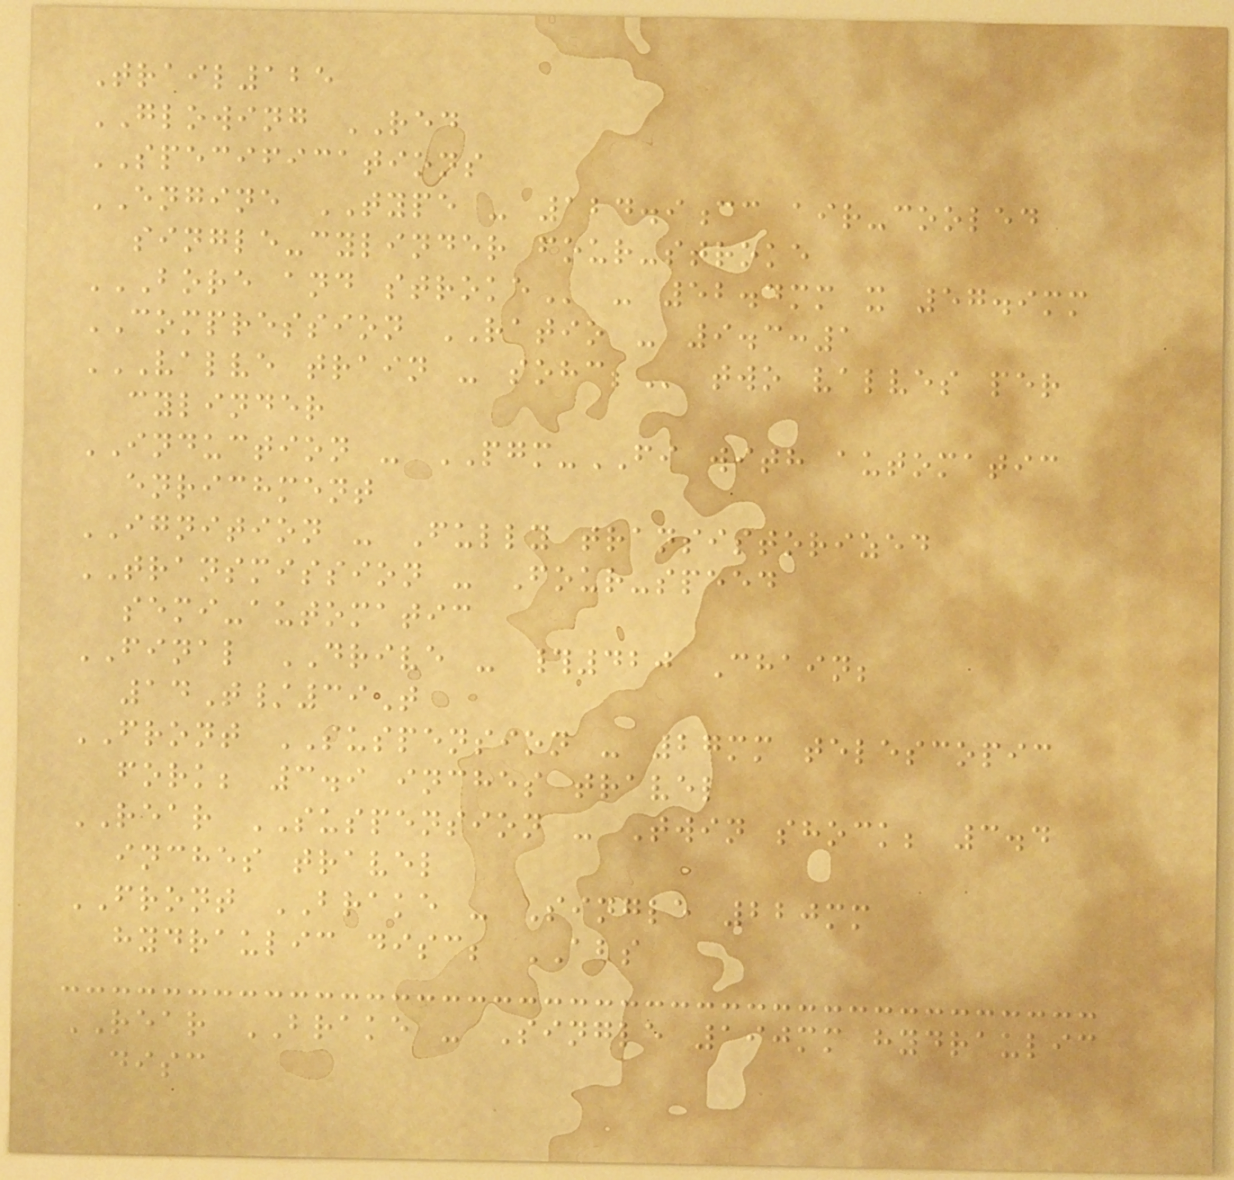Trail125
GLOWING RED
SPECIFICATIONS
ENGINE TYPE - 124.9cc air-cooled
single-cylinder four-stroke
BORE AND STROKE - 52.4mm x 57.9mm
COMPRESSION RATIO - 9.3:1
VALVE TRAIN - SOHC; two valves per
cylinder
INDUCTION - PGM-FI with automatic
enrichment
IGNITION - Fully transistorized
TRANSMISSION - Four-speed
semi-automatic
FINAL DRIVE - #420 Chain;
14T/39T
FRONT SUSPENSION - 27mm telescopic
fork; 3.9 inches travel
REAR SUSPENSION - Twin shock; 3.4
inches travel
FRONT BRAKE - Single 220mm
hydraulic disc; ABS
REAR BRAKE - Single 190mm hydraulic
disc
